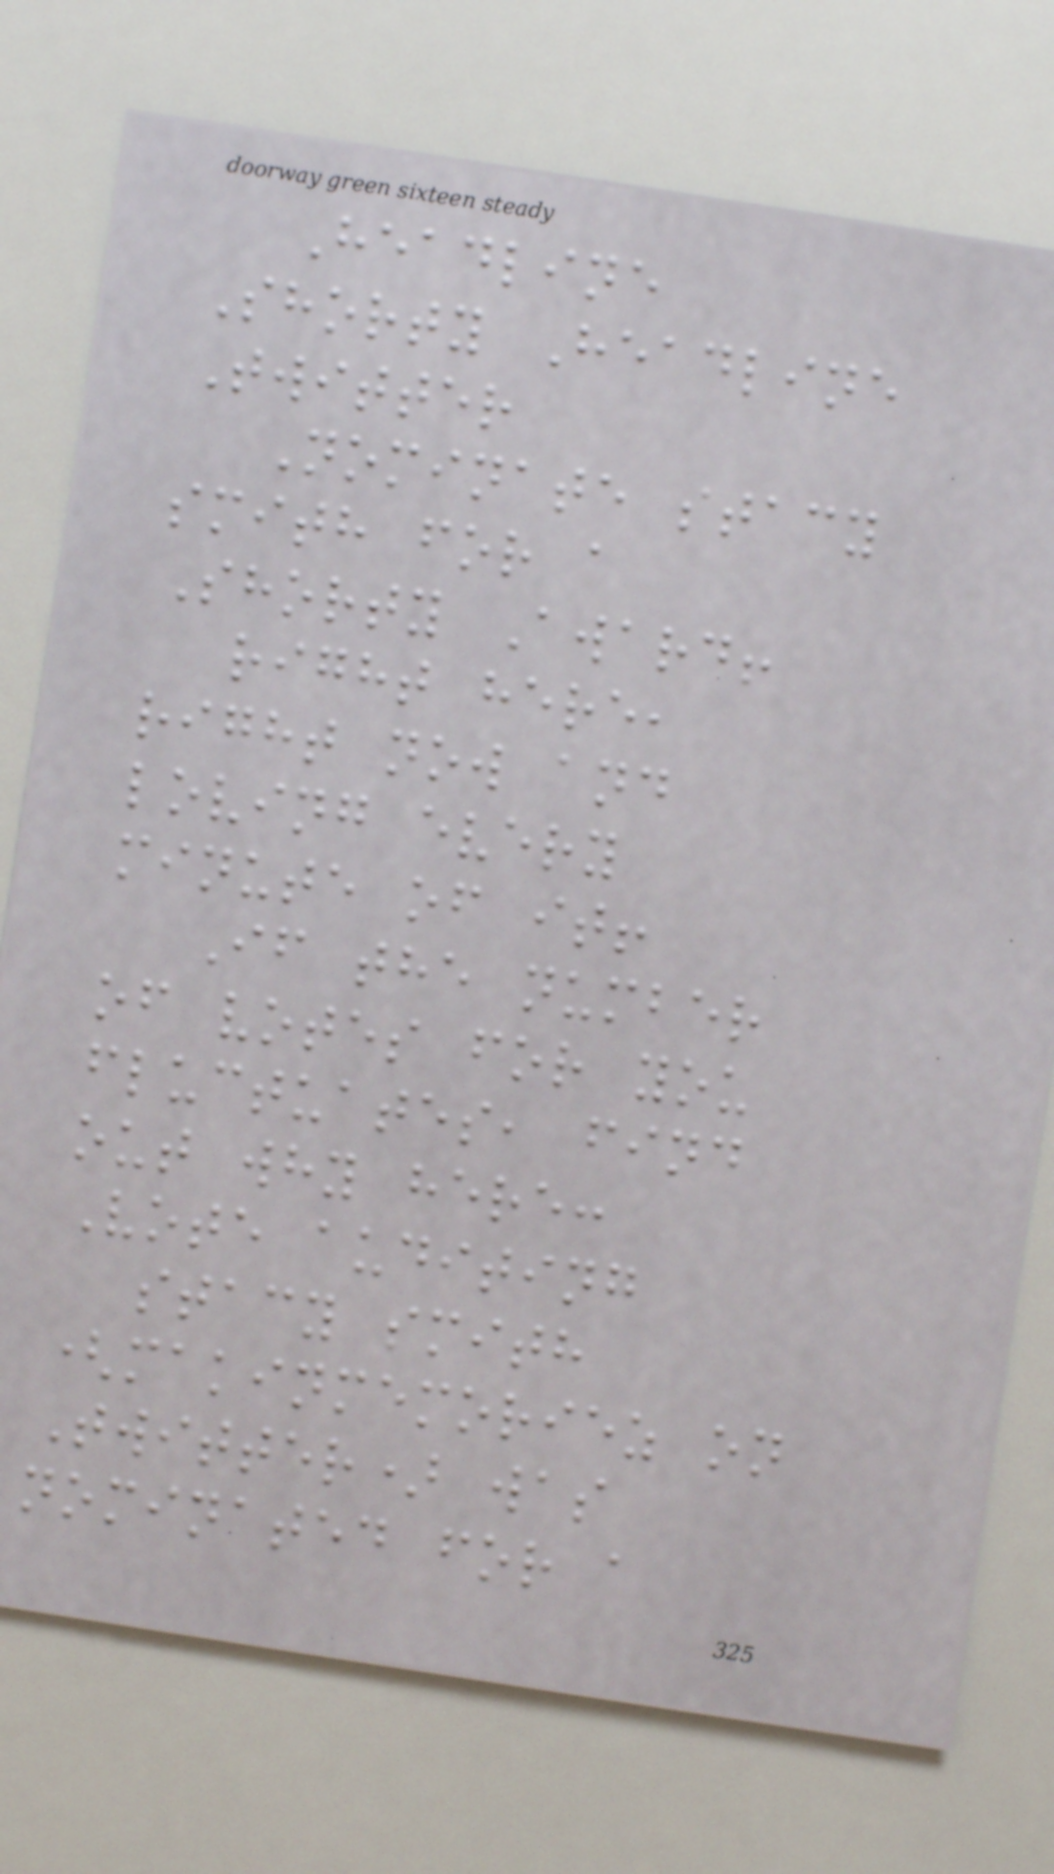Headline
Shorty Headline
Twitter
Nominate stacy
smith for a
Shorty Award!
right here,
right now and
loving every
minute of it!
If the number
of votes for you
fluctuates, find
out why here:
Vote auditing
stacy smith
(makinmemoriez on
Twitter) was
nominated for a
